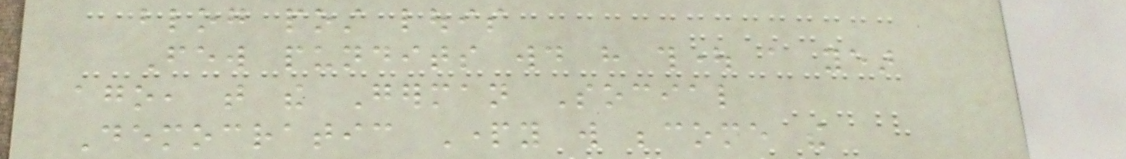blog post louis
Few pundits would have thought a year
ago, that the German Social
Democratic Party will become the
